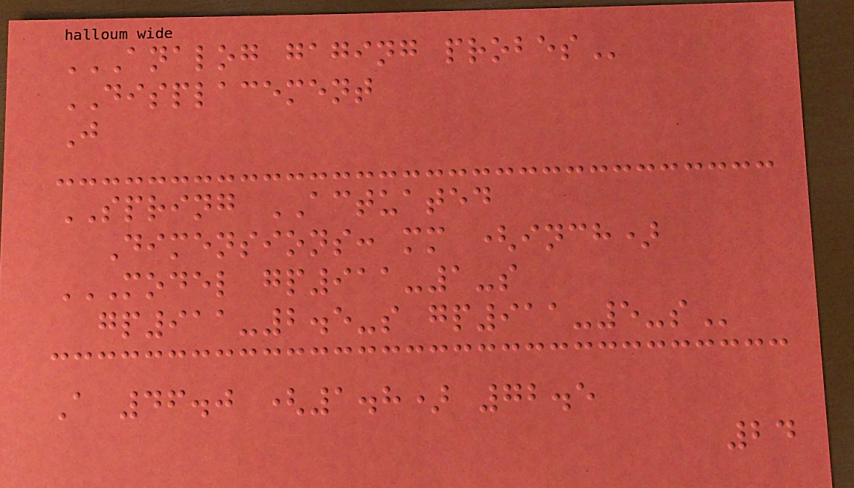ANALOG GAGING PROBES
DISPLACEMENT
J
SPRING ACTUATED
Dimensions: mm (inch)
MODEL GP911-1-S
GP911-2.5-S GP911-5-S
A 46.0 (1.8) 72.5
24
